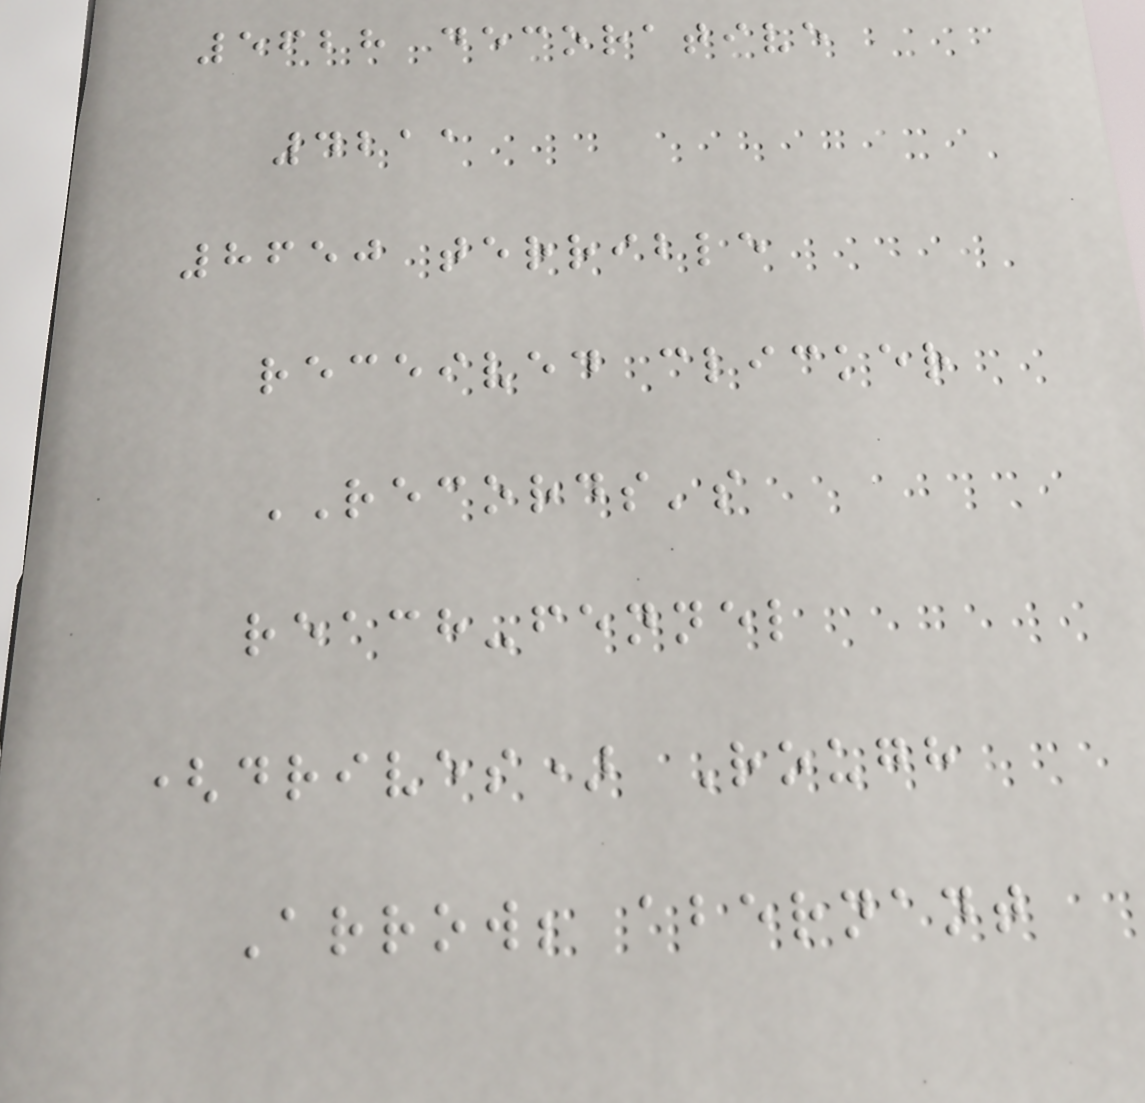5628 decorative
4211
8650 terrible
received clicker
RECORDS's
reach-fennel
(drives) Rough
Arrow; abernant
